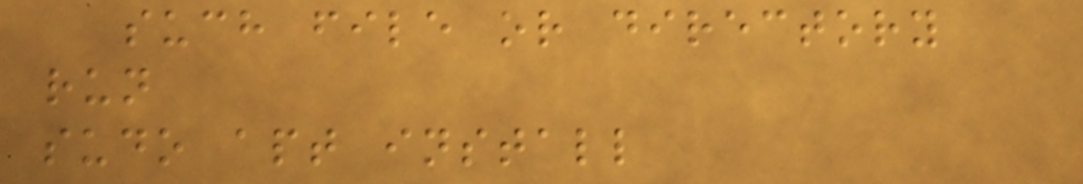such file or directory
run
sudo apt install
